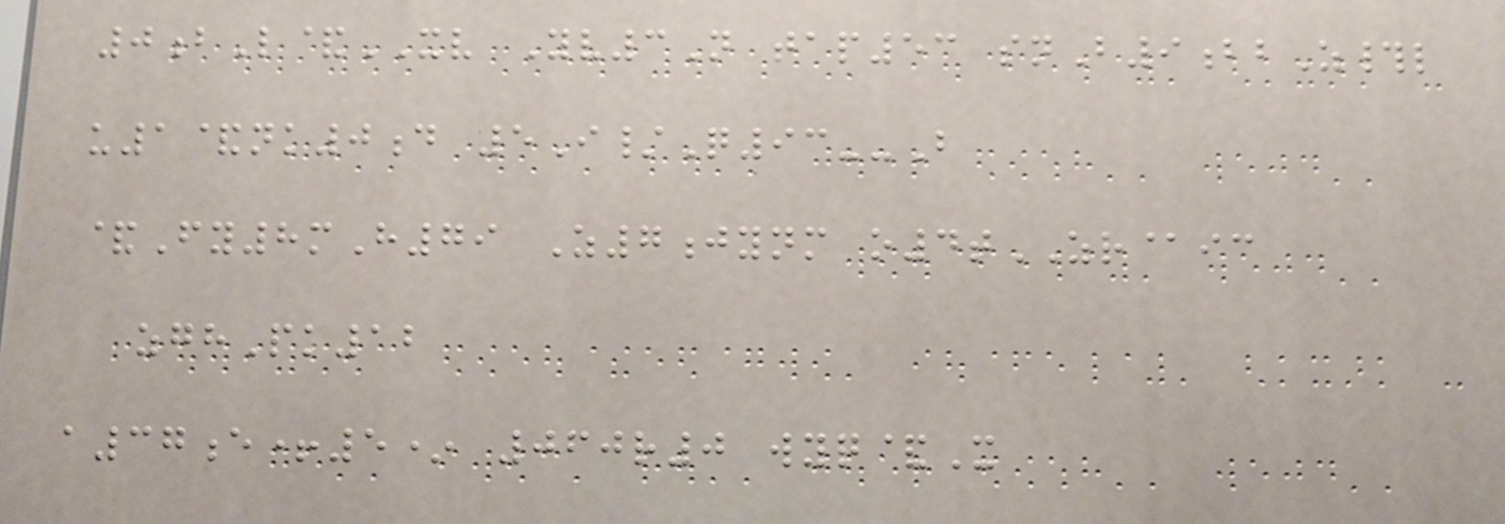0bL&XV Yv3N tap53 snB9bbZ#l
u1&nk0d 5I/Q93--B
&Fy8mH79 Z7jynm o4tZR@ic
zghPk12
a37e+5* 060r0 wyq&X
